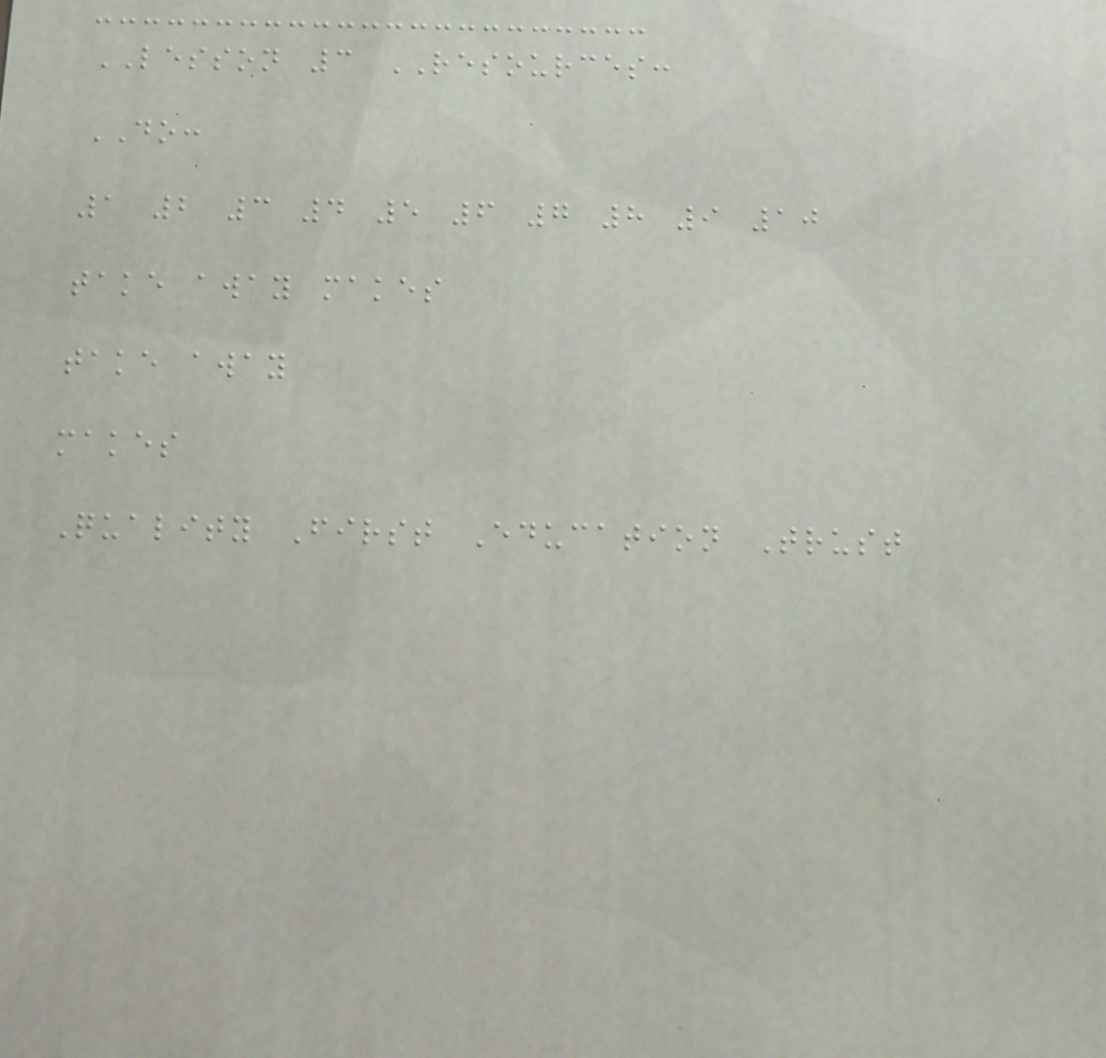LESSON 3 RESOURCES:
DO:
1 2 3 4 5 6 7 8 9 10
take away makes
take away
makes
Quality First Education Trust
